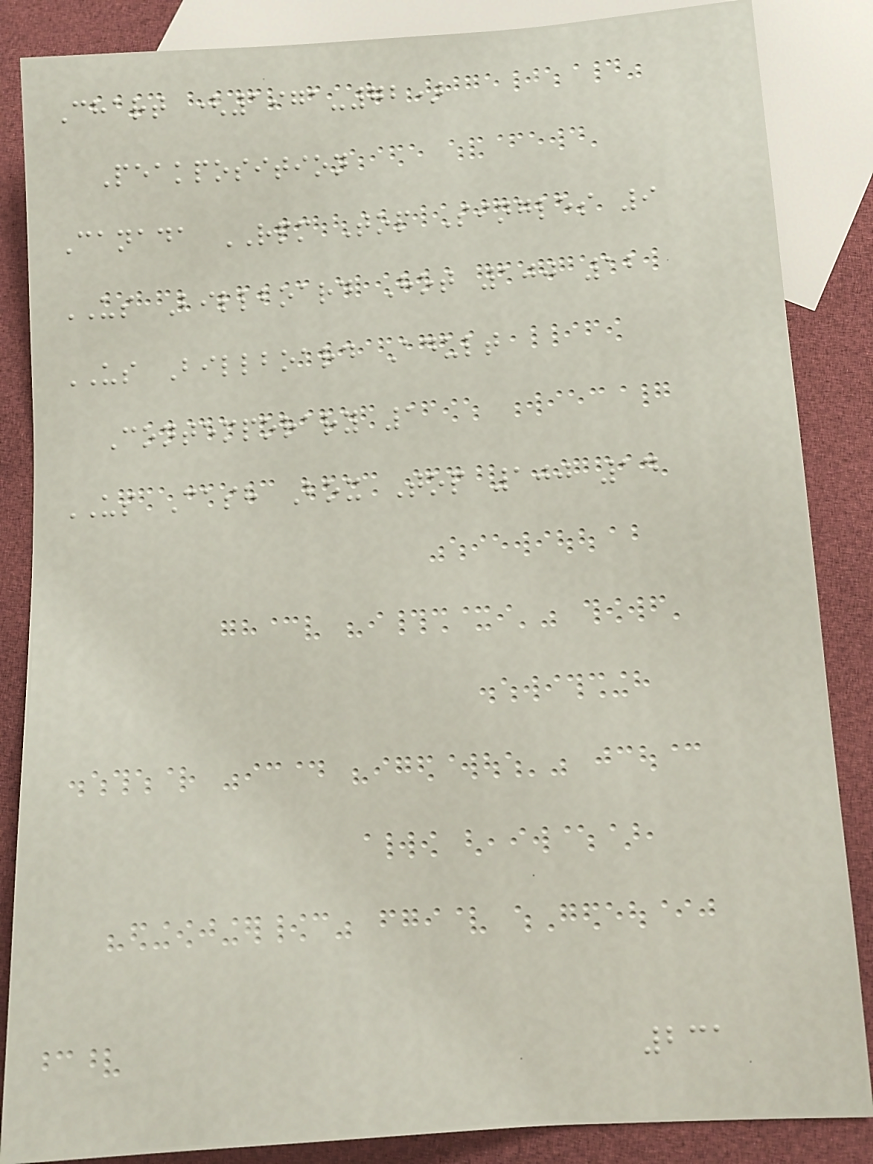Chart (1971-72)
Peakposition
Canada RPM Top Singles 9
US Billboard Hot 100 12
US Billboard Adult
Contemporary 1
US Cash Box Top 100 14
231
